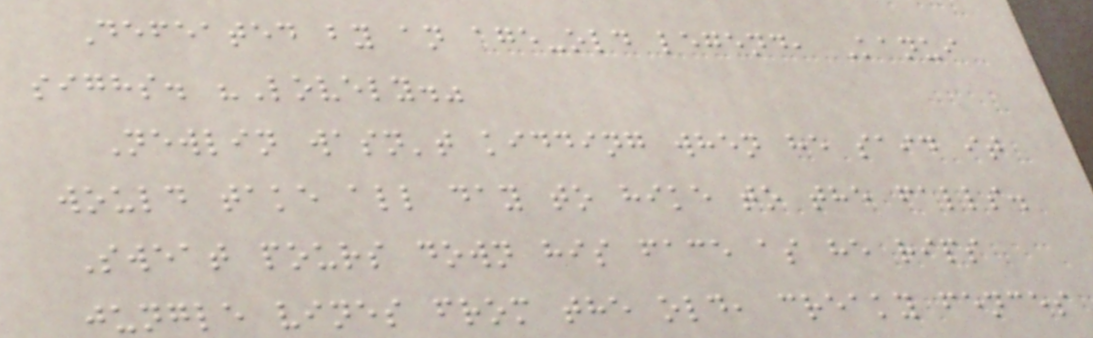Defeated by an age-old legend, Kanui
sighs. "Lovely."
Newlin wasn't kidding when he said it
would take all day to hike to the falls.
Sweat pours down his face as he rips
jungle vines from the old, creaky fences
